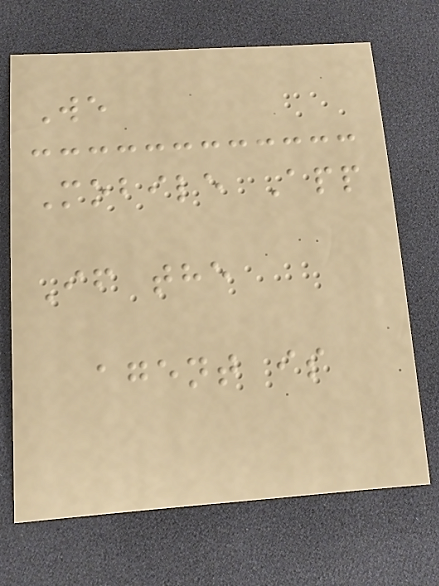We
Mobile App
If the
agent is
